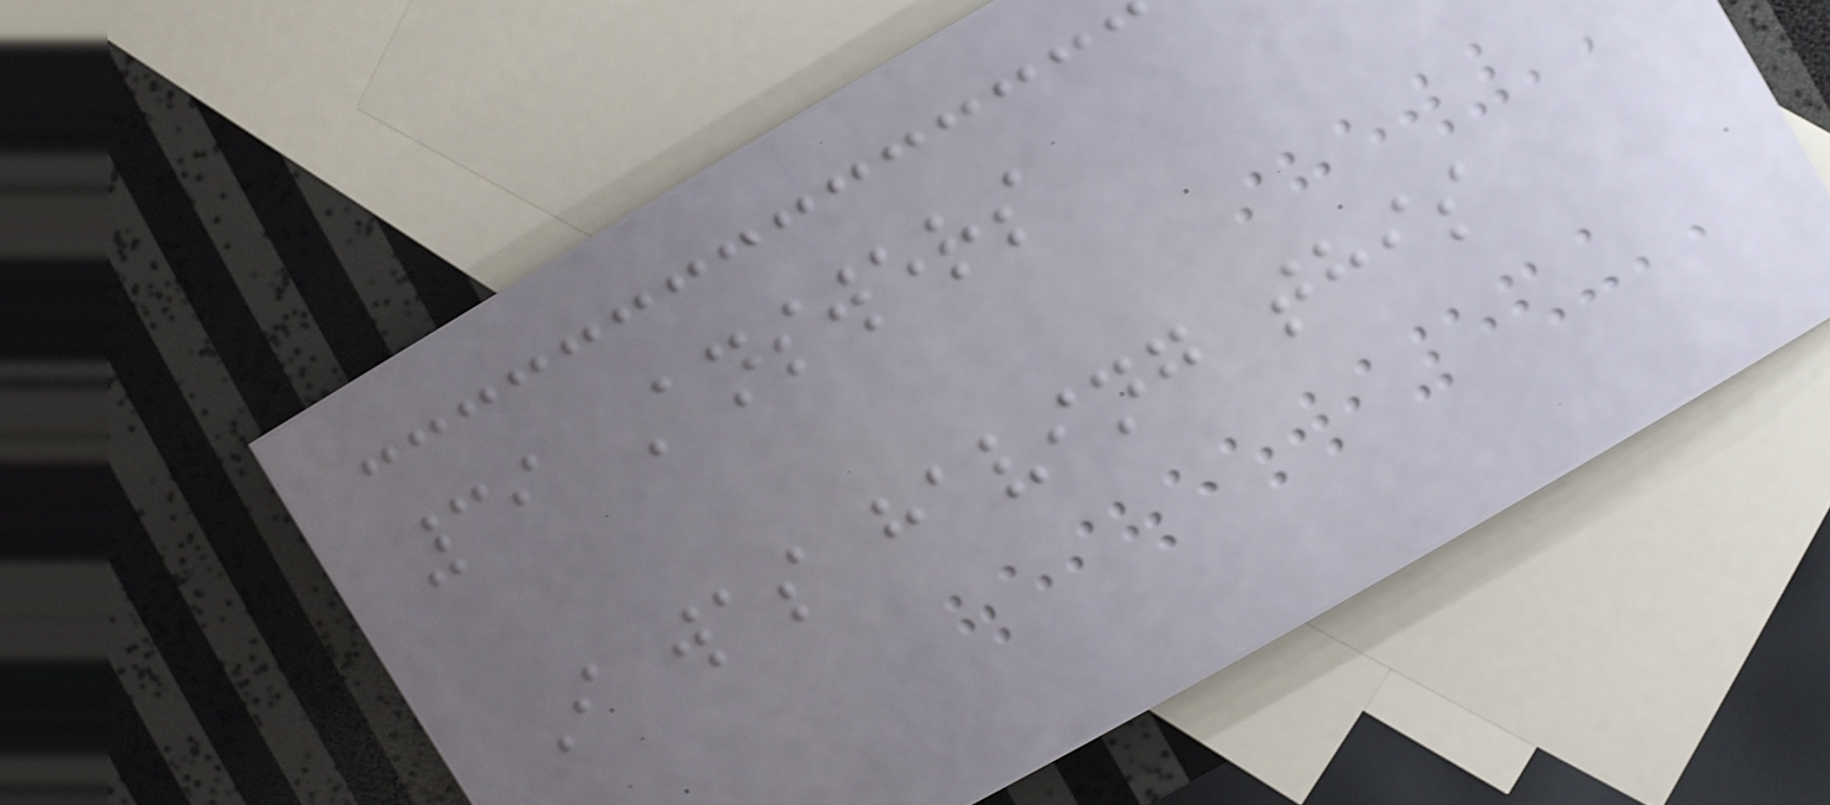39 Answers
I was having this
